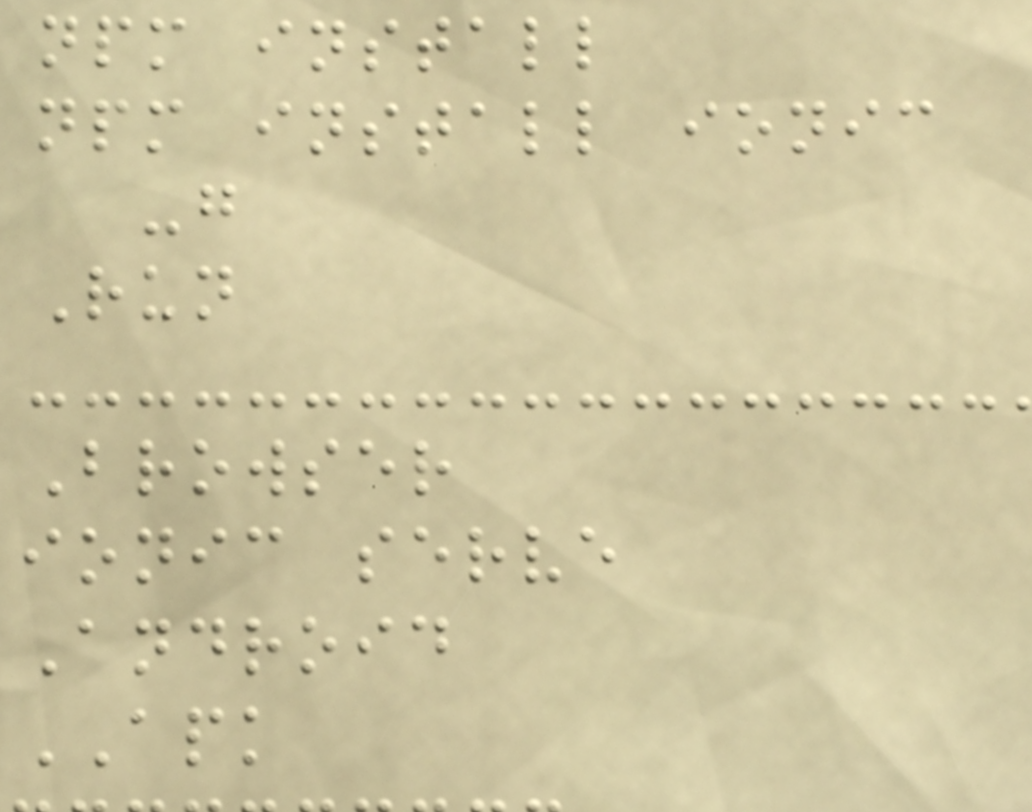npm install
npm install ionic
-g
Run
Browser
ionic serve
Android
APK
